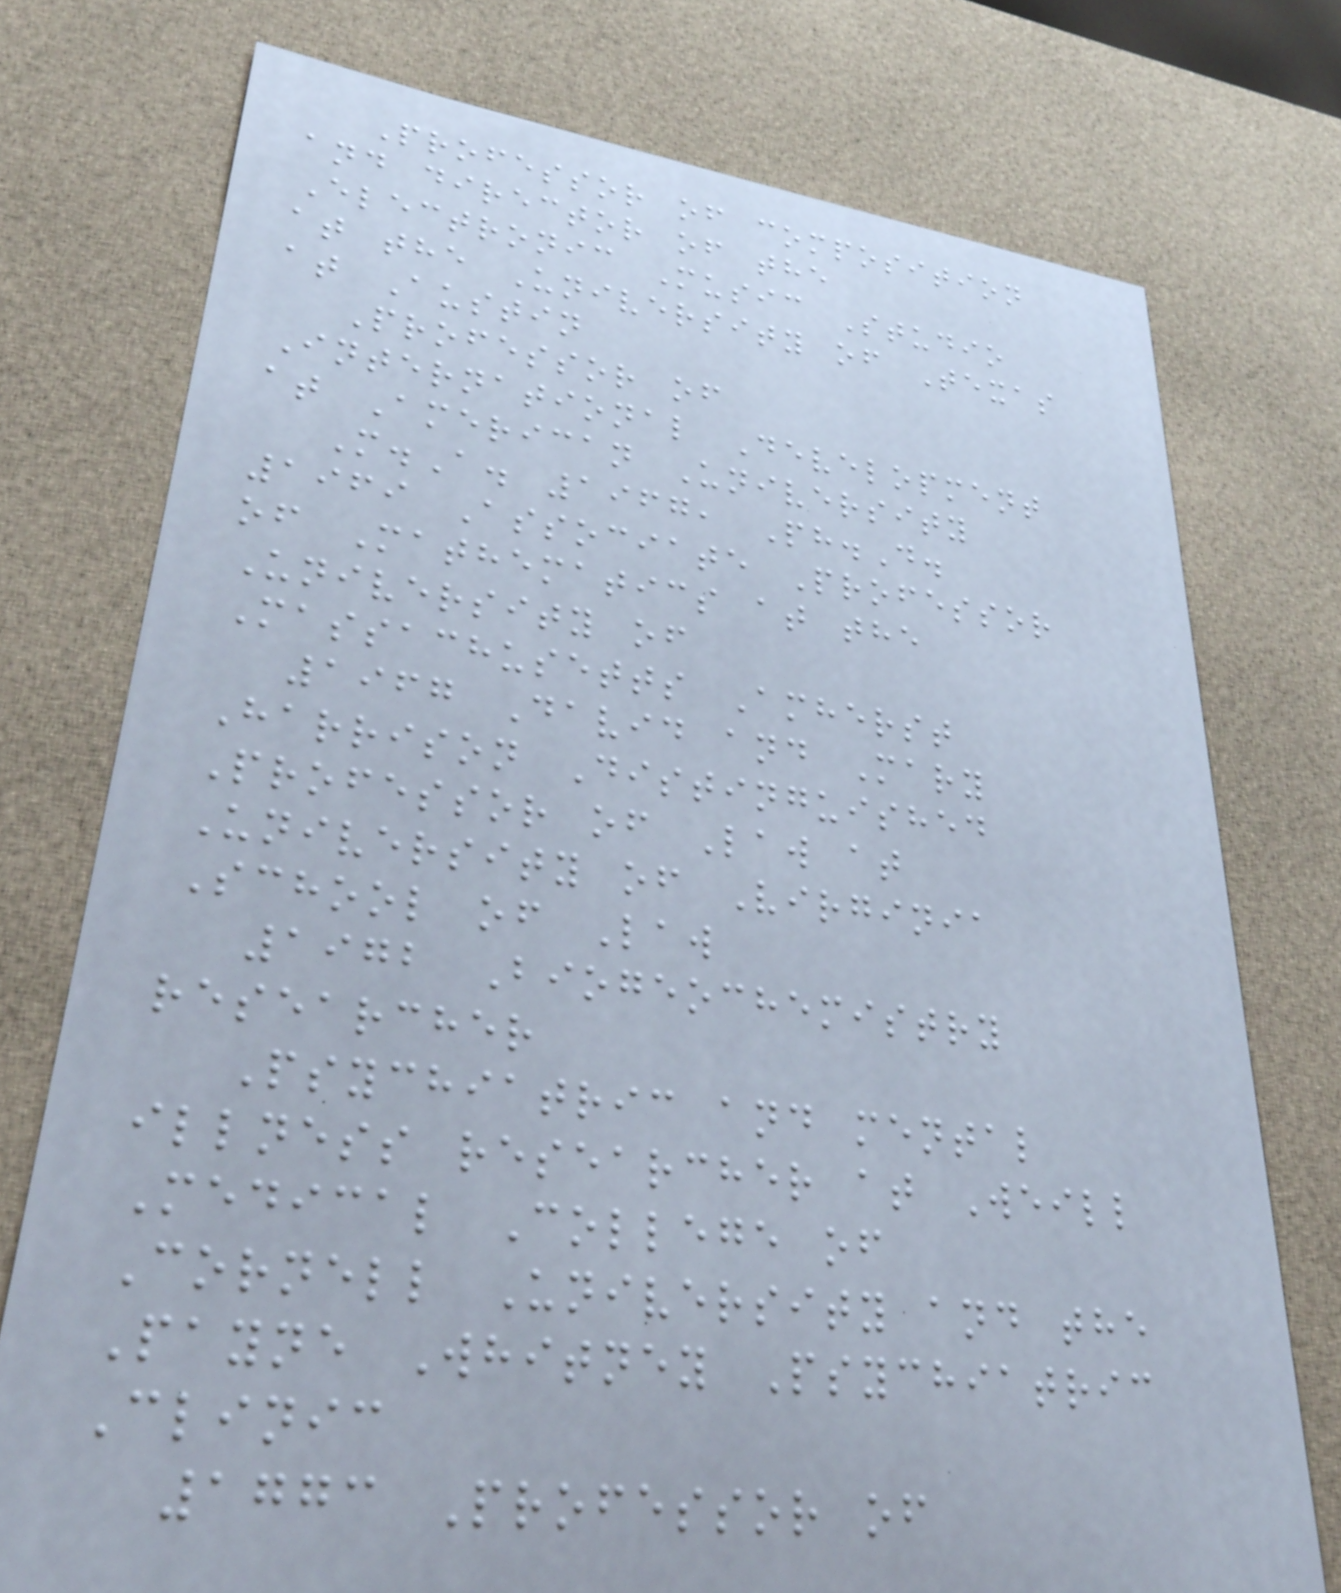Professor of composition
and director of the
Electronic Music Studio
at the University of Texas
at Austin
Professor of
International Development
at American University
M.A. 1967, Ph.D.
1969 Associate Professor
of Mathematics at the
University of
Massachusetts Amherst
1967 David and Mary
Harrison Distinguished
Professor of Law at
University of Virginia
School of Law
1972 Biogeochemistry
researcher
Psychiatric and mental
illness researcher at Weill
Medical College of
Cornell University and the
Payne Whitney Psychiatric
Clinic
1773 Professor of
